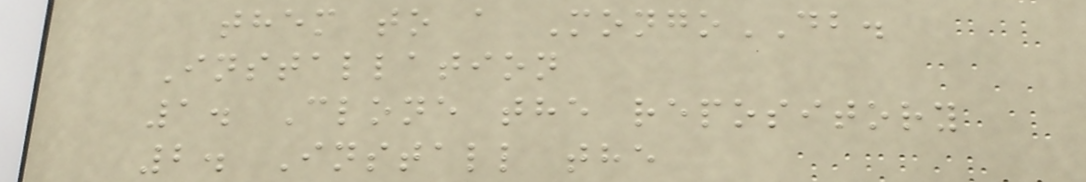them to a MongoDB.
Installation
1. Clone the repository
2. Install the
